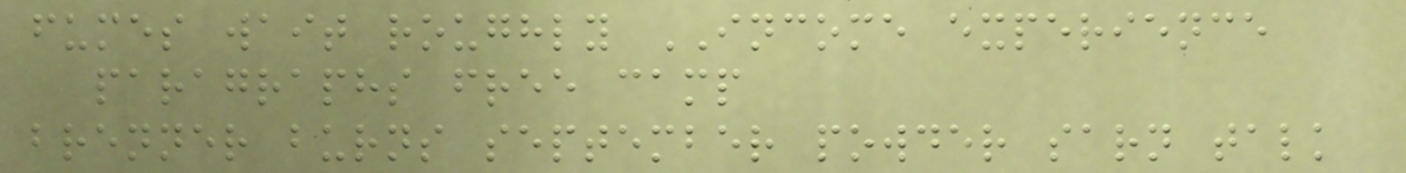fumes wait roughly INCOME experience
paragraphs free camp
brenner burns september powder sarn talk
